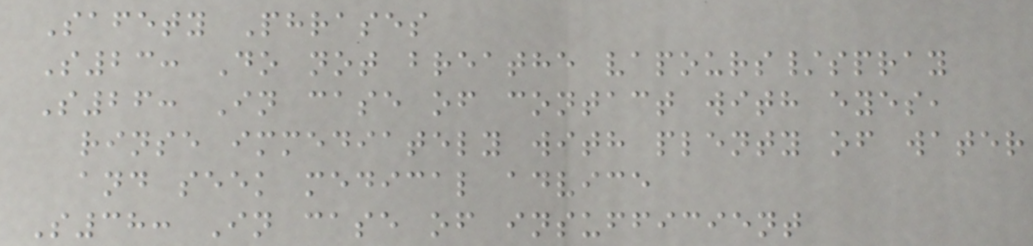Safety Phrases
S23: Do not breathe vapours/spray
S26: In case of contact with eyes,
rinse immediately with plenty of water
and seek medical advice
S38: In case of insufficient
